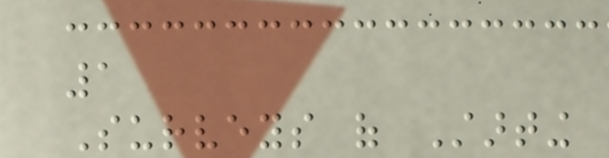1
Surveys of Starting
